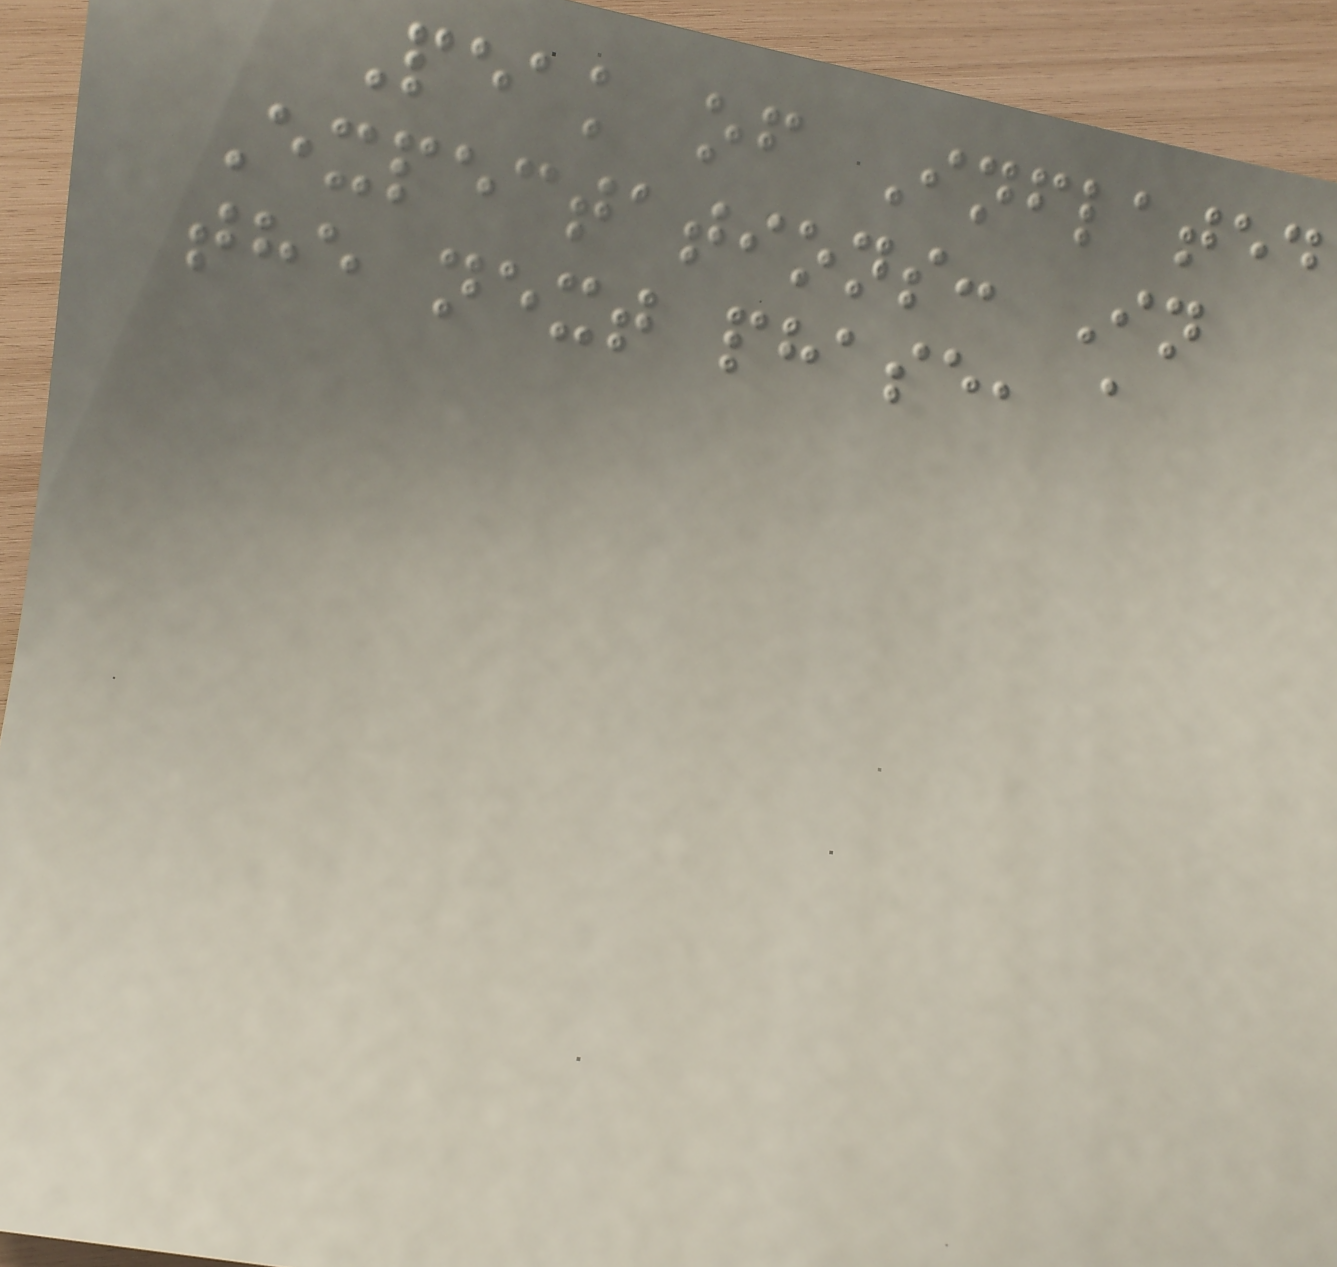Peak of Inflated
Expectations: In
the next phase, a
